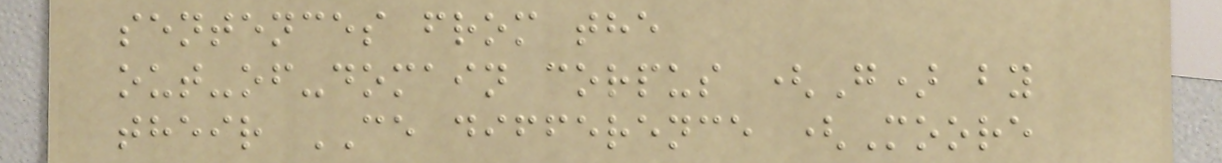sentences from the
out-of-domain corpus (G) by
their CE difference (Moore
